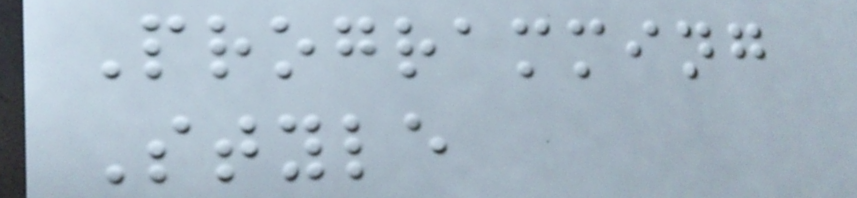Programming
Style
